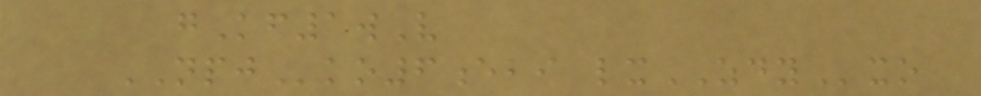gKf1wV
NPJko6ebi lxZDYxo
